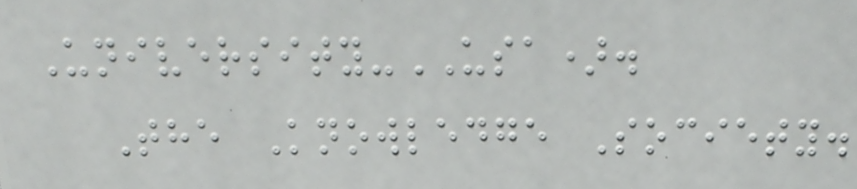University-USA).
The Knowledge Society.
